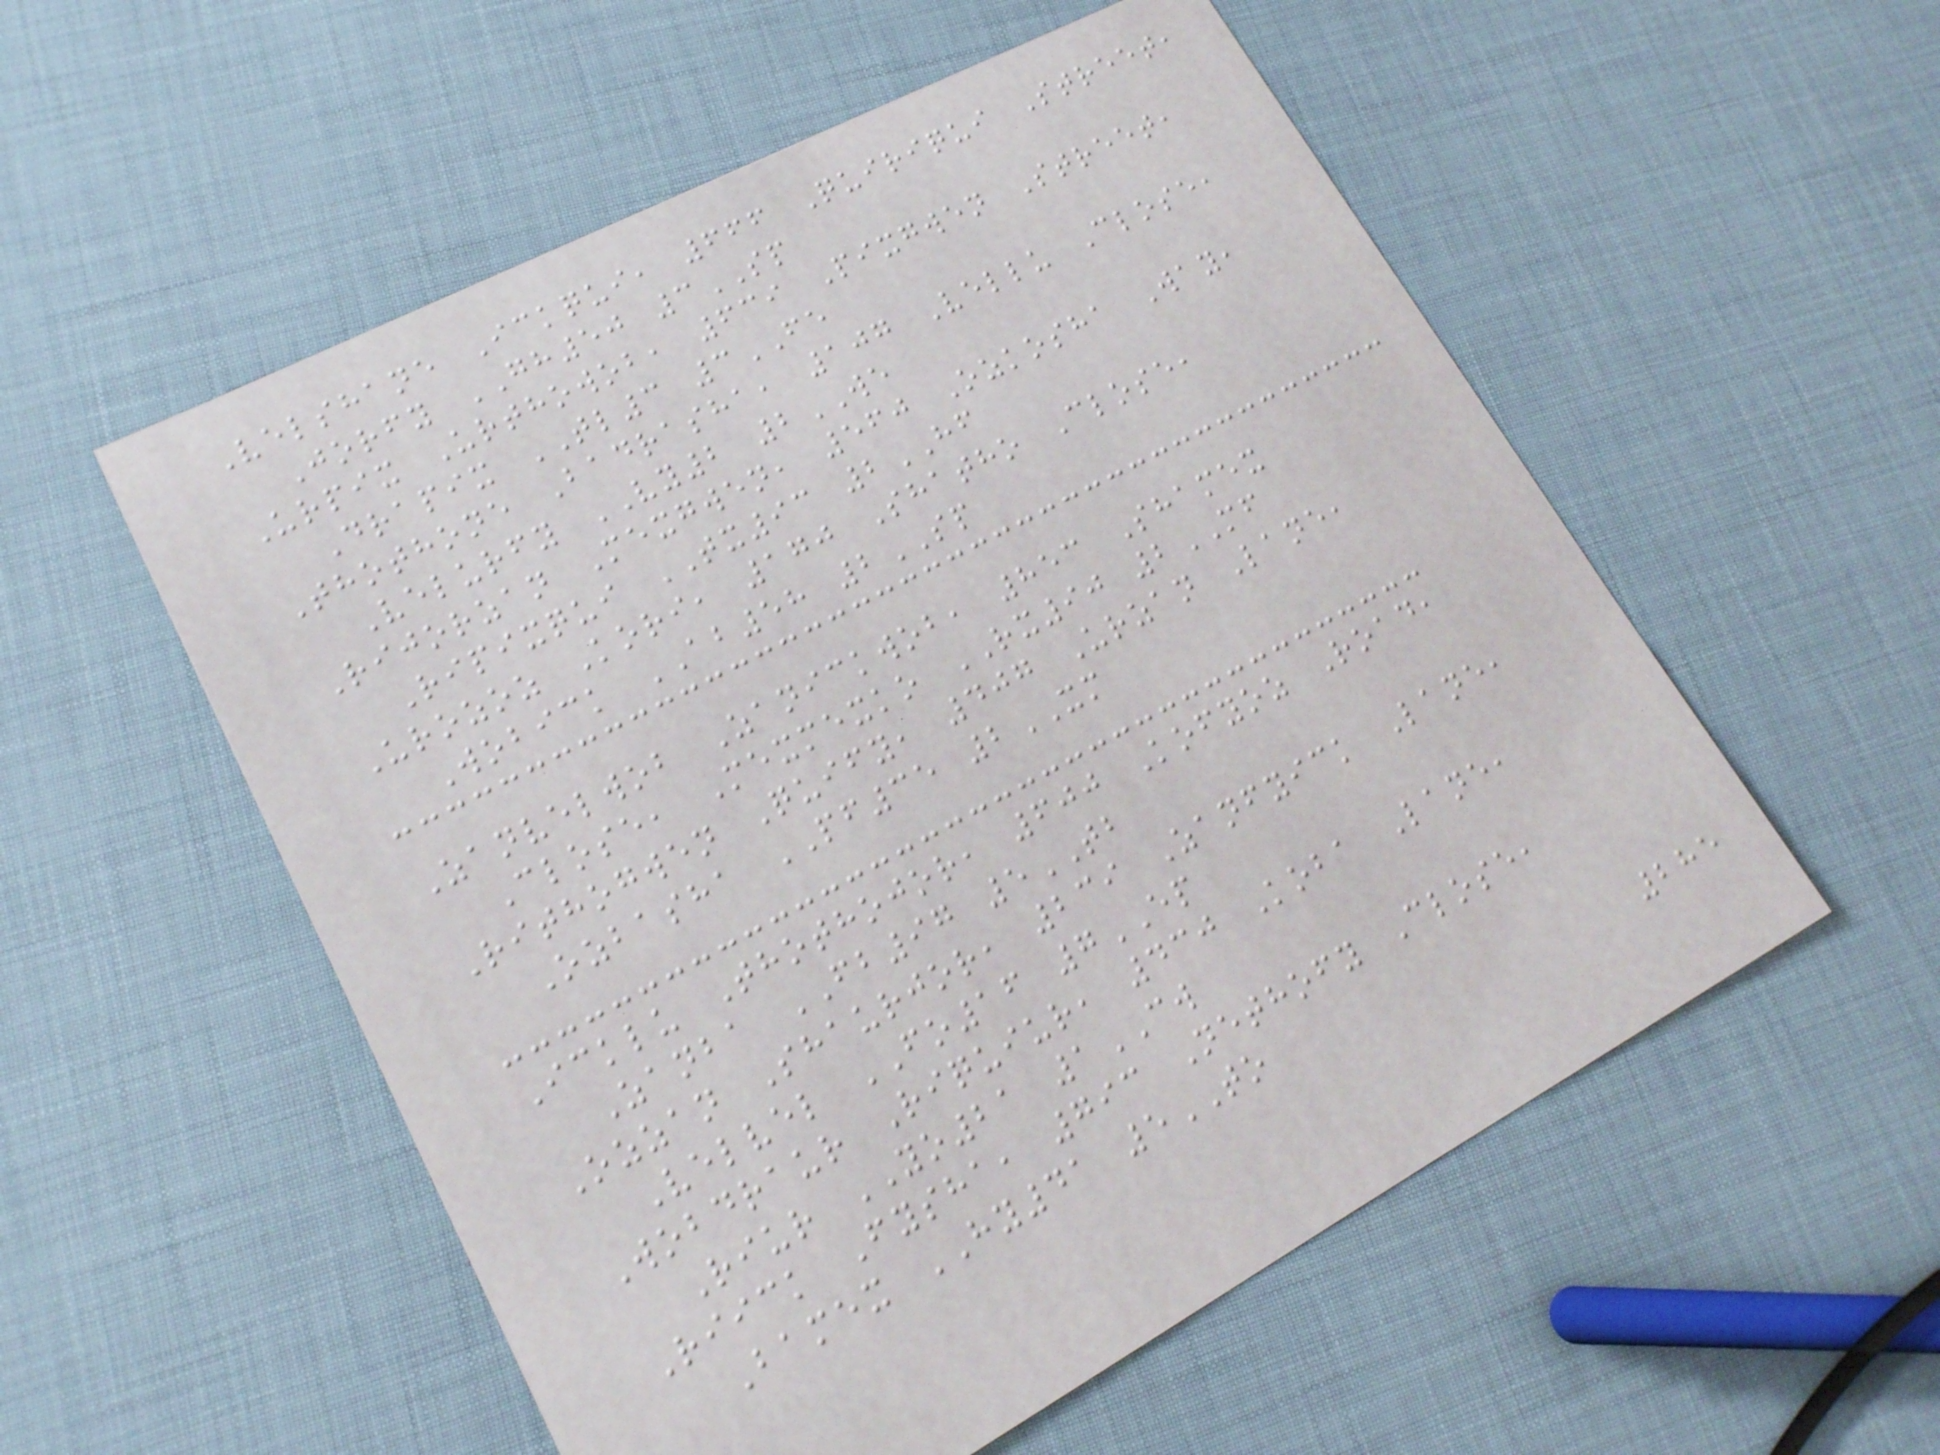Velshane Ickqui, 666 Quiriqui Street,
Jorfy GH50 3SP
Urpix Urthowob, 639 Pixgwen Street,
Drapix TL3 3FE
Thothone Badrasha, 107 Vellu Close,
Velurfy VY2 2WE
Rijorzan Mexgwen, 560 Ozkosha Way,
Ripixqui TX93 2HF
Urozoz Kori, 170 Shatho Close,
Wobick AB58 2SP
Zanvelwob Zanickwob, 853 Shamex
Close, Mexmexko RX90 2MF
Rithogwen Quify, 407 Urzan Lane,
Ozbasha PF35 2XM
Icklu Thothojor, 600 Kofyoz Road,
Zanba FB97 5TB
Ozzan Shaurjor, 239 Zanfyick Lane,
Velvel FO16 7EP
Wobdraur Riquiur, 430 Koba Lane,
Riur YO21 1CW
Riick Fysha, 793 Nethofy Close,
Bamex HY41 5TO
285
